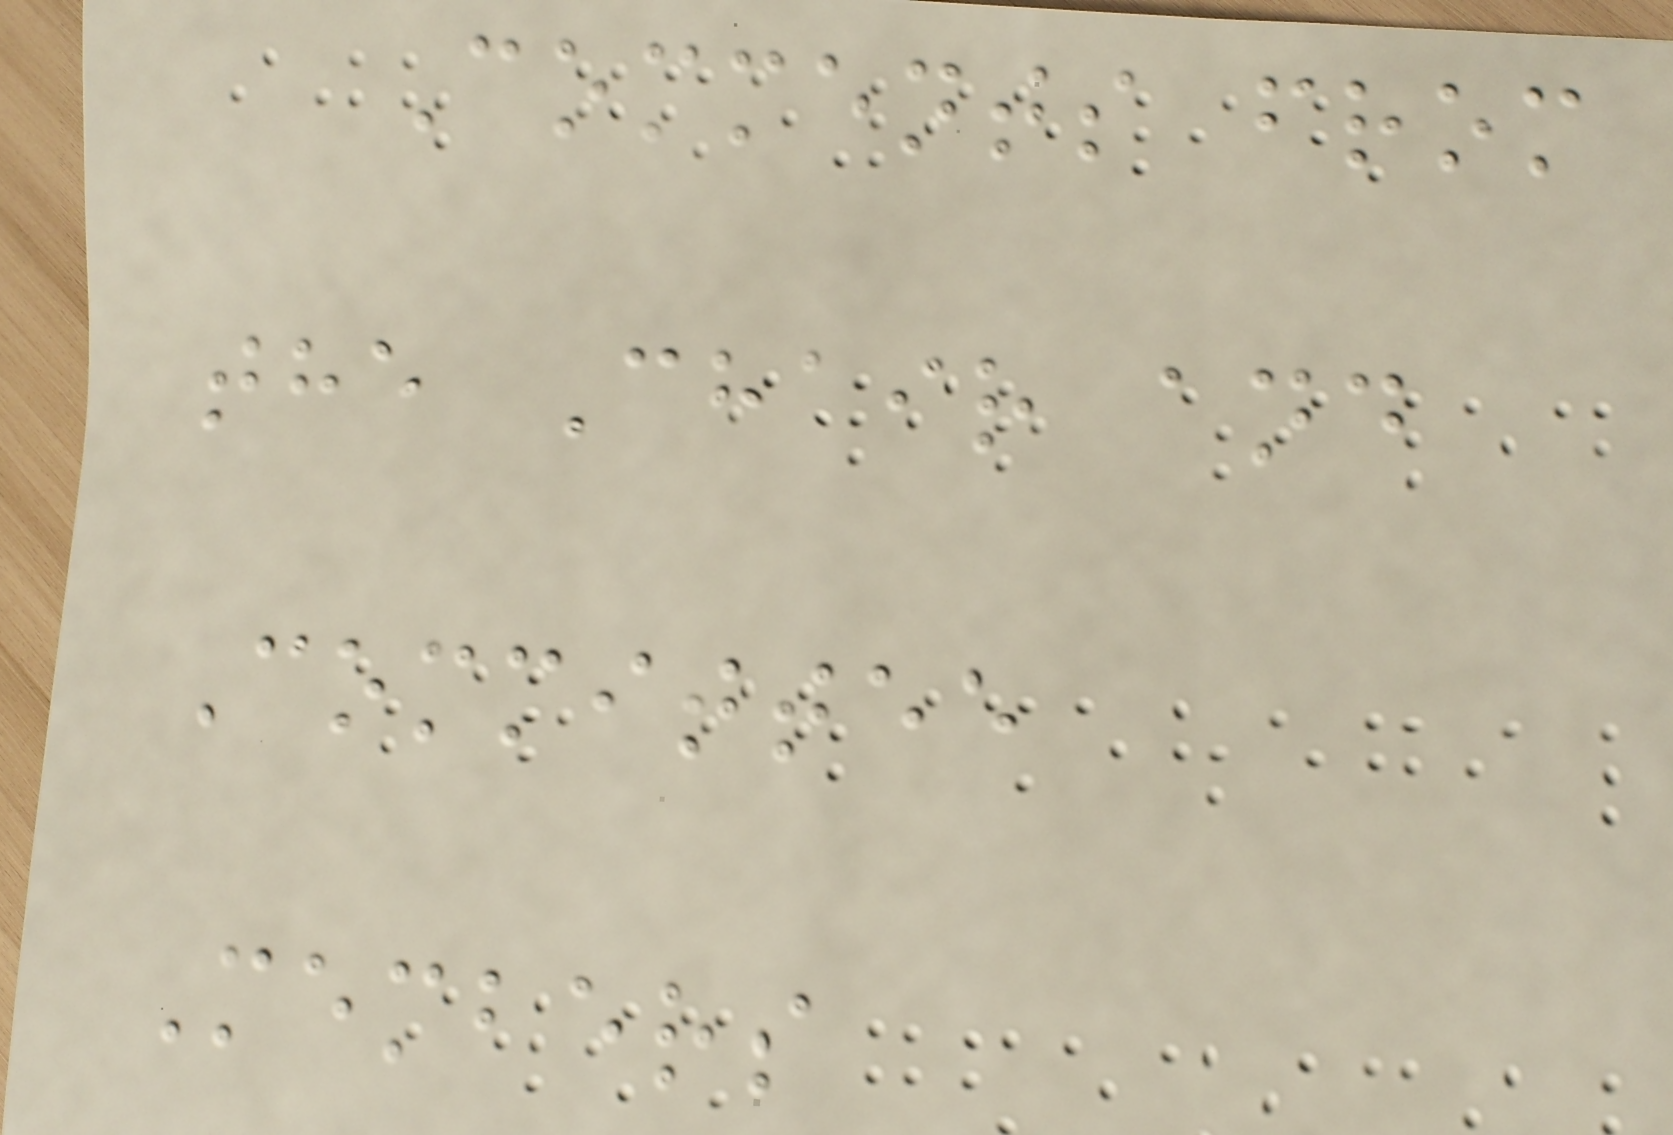Comments from
the Chair and
Committee
Members
